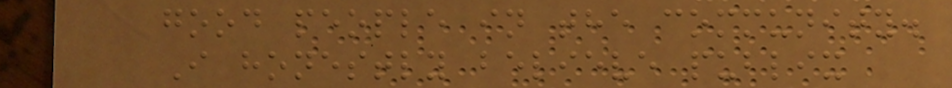good people in the community.
I honestly believe publix
